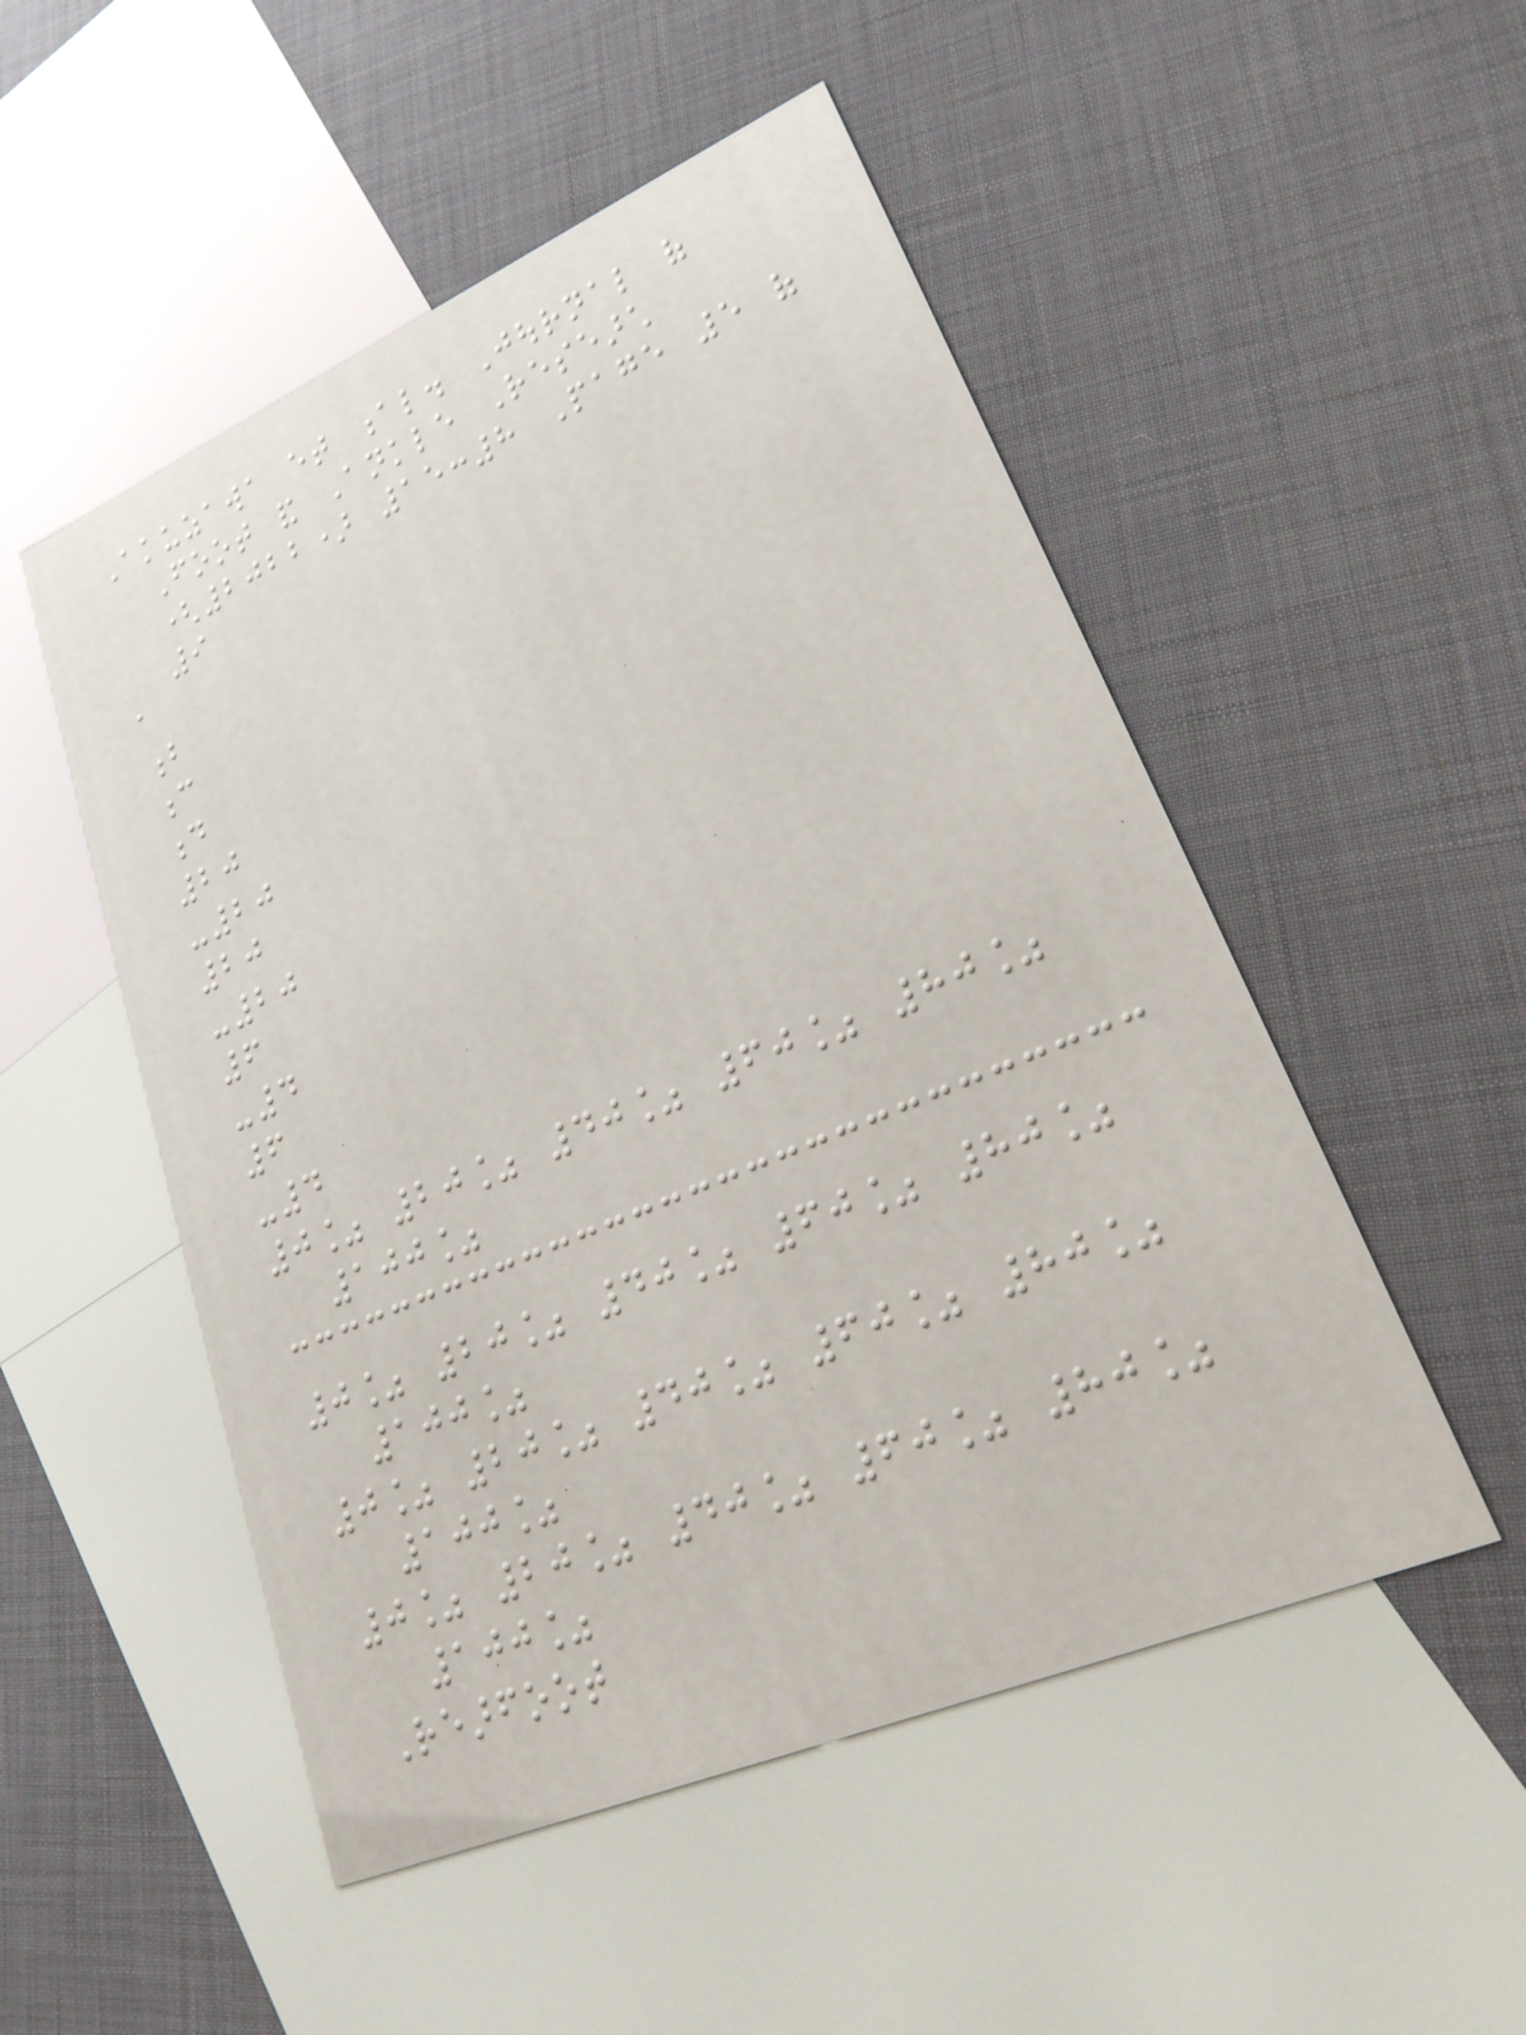Akuzawa et al. Journal of
Foot and Ankle Research
(2022) 15:8 Page 5 of
9
a
b
c
d
20
-20
20
-20
6
-4
6
-4
0% 20% 40% 60% 80%
100%
0% 20% 40% 60% 80%
100%
0% 20% 40% 60% 80%
100%
0% 20% 40% 60% 80%
100%
Rearfoot
